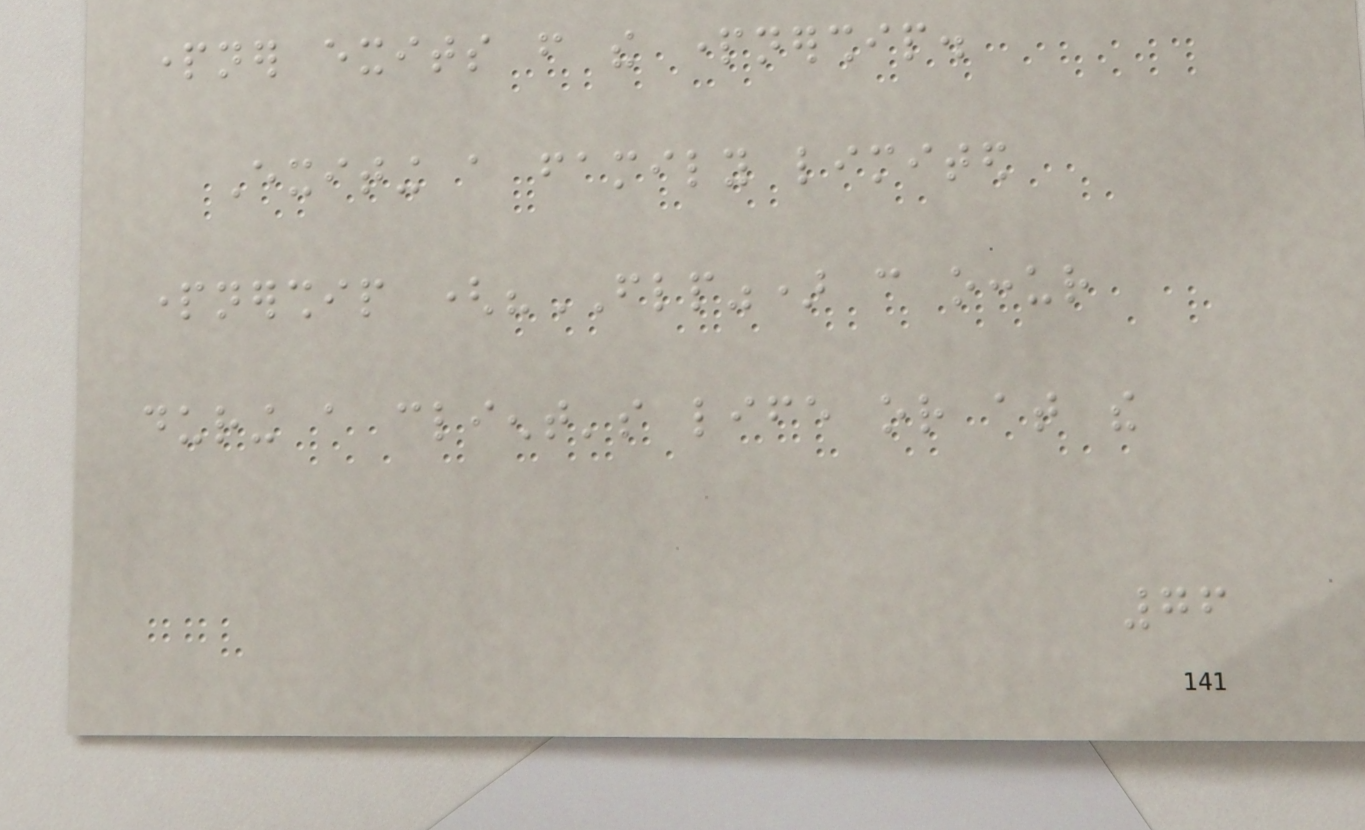partner exits from the partnership.
Exiting a family limited
partnership ("FLP") can occur
during a client's life or at the
76
